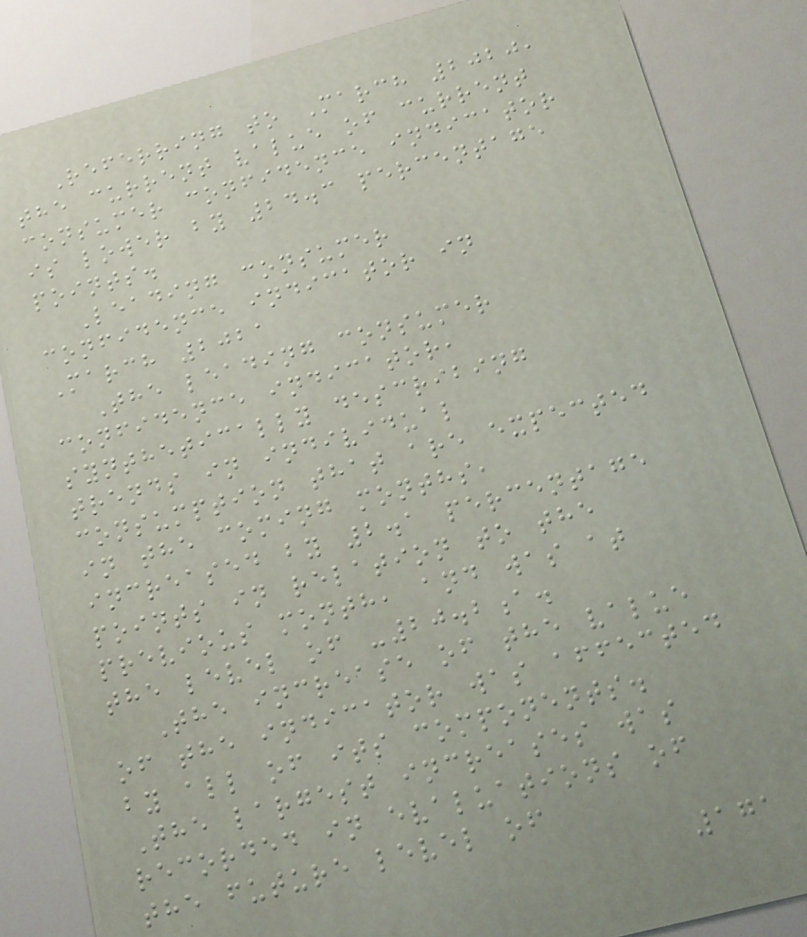Referring to March 2020,
the current value of current
consumer confidence indicator
is lower by 24.3 percentage
points.
Leading consumer
confidence indicator in
March 2021
The leading consumer
confidence indicator,
synthetically describing
trends in individual
consumption that are expected
in the coming months,
increased by 2.1 percentage
points in relation to the
previous month, and was at
the level of -20.2a.
The increase of the value
of the indicator was affected
by all of its components.
The largest increases was
recorded in evaluations of
the future level of
171
